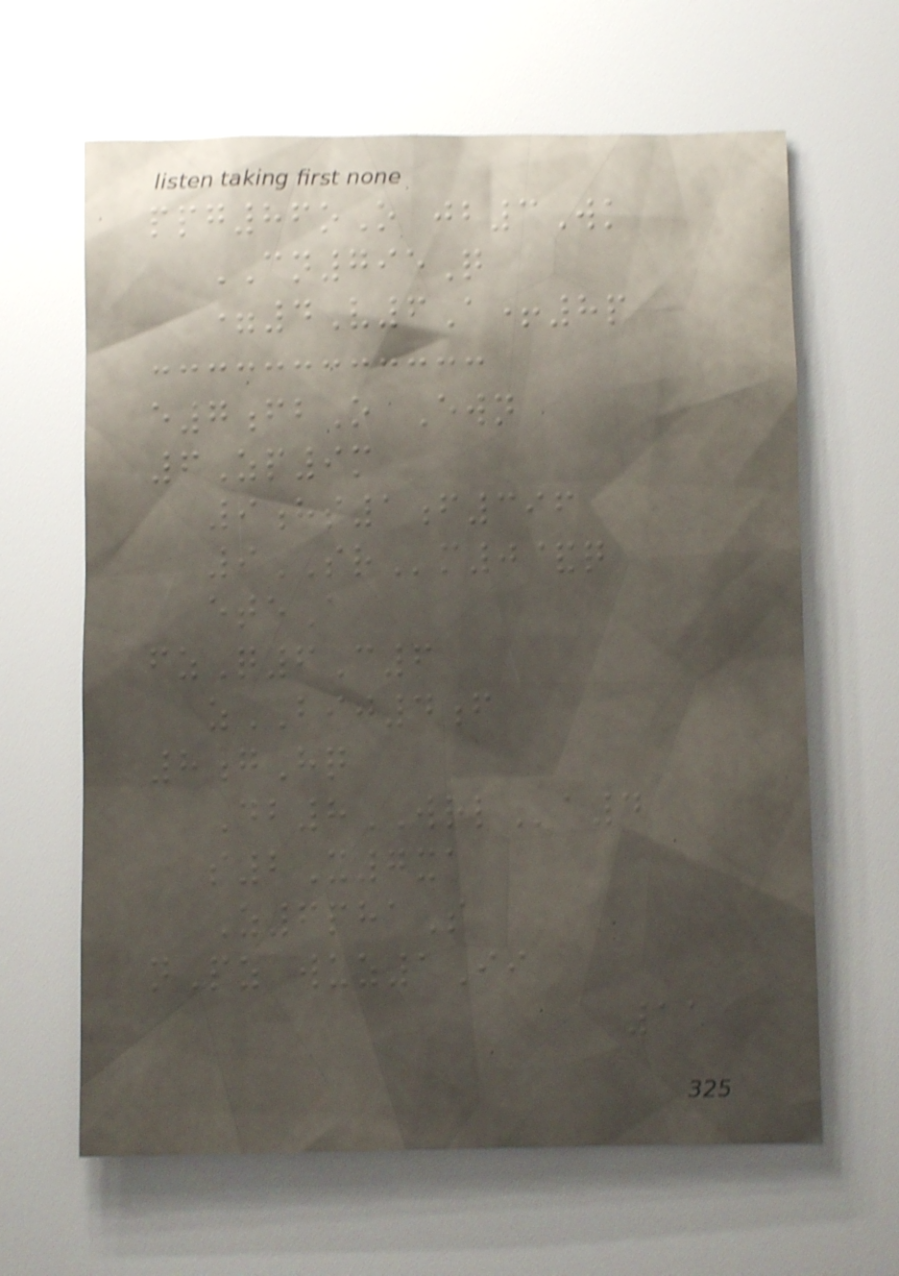ppg86oO jb3Wk
CN795Q
=4V6A+8p
e7fbO Ewn
6Zp9m
9hs1f396
9SRm0&q
eteA
fzQ6C6
zBIJ4f
8gHq
Db8WRLa4
s2X7xa
Z6phaS
nPz wuz1Ii
11
